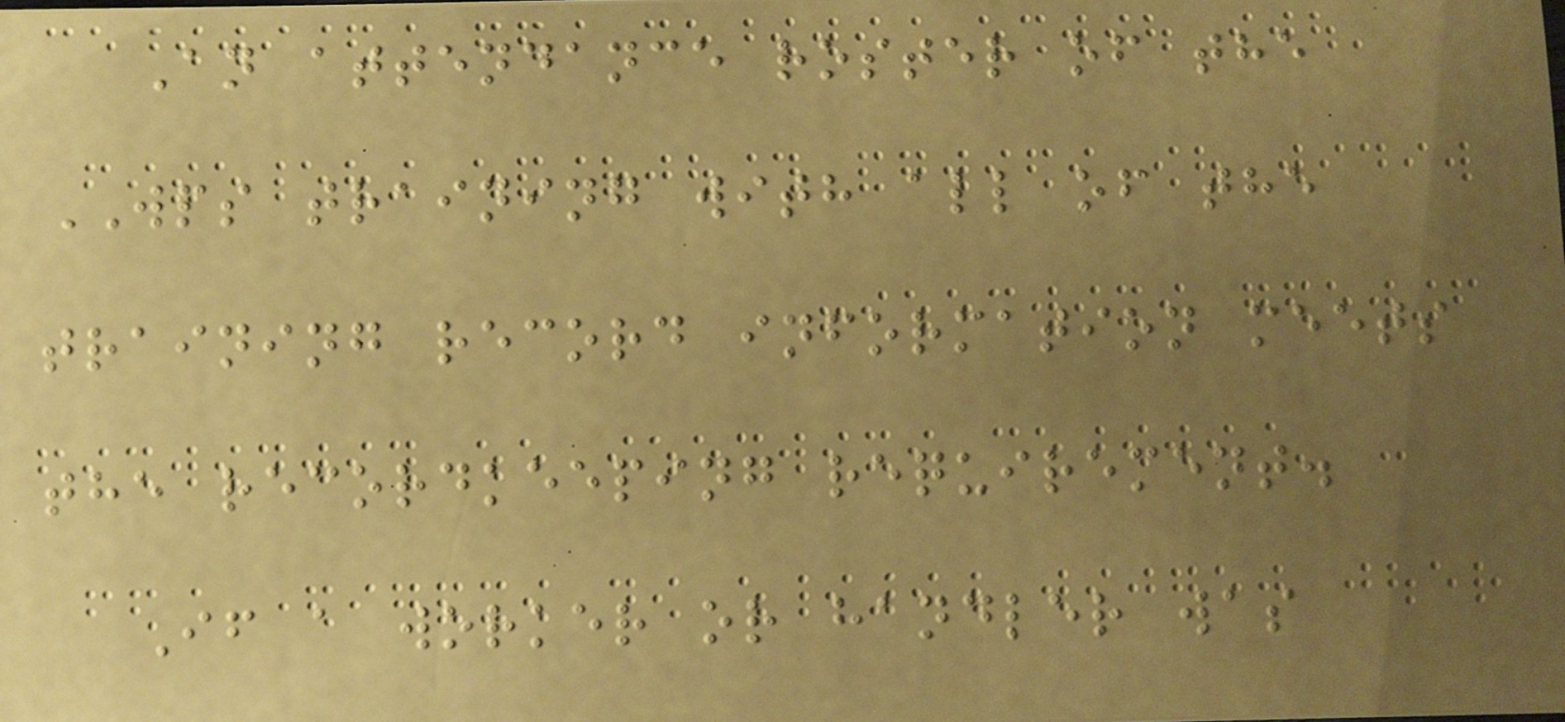An attendance roster of the
WPS training with all of the
training record information meets
the recordkeeping requirement.
If a worker or handler was
